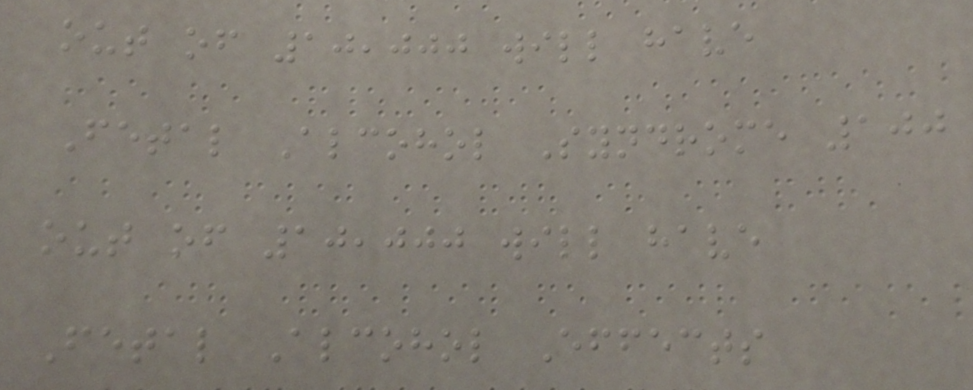out of 10,000 will have
Fetal Alcohol Syndrome 100
out of 10,000 will have
Fetal Alcohol Effects
